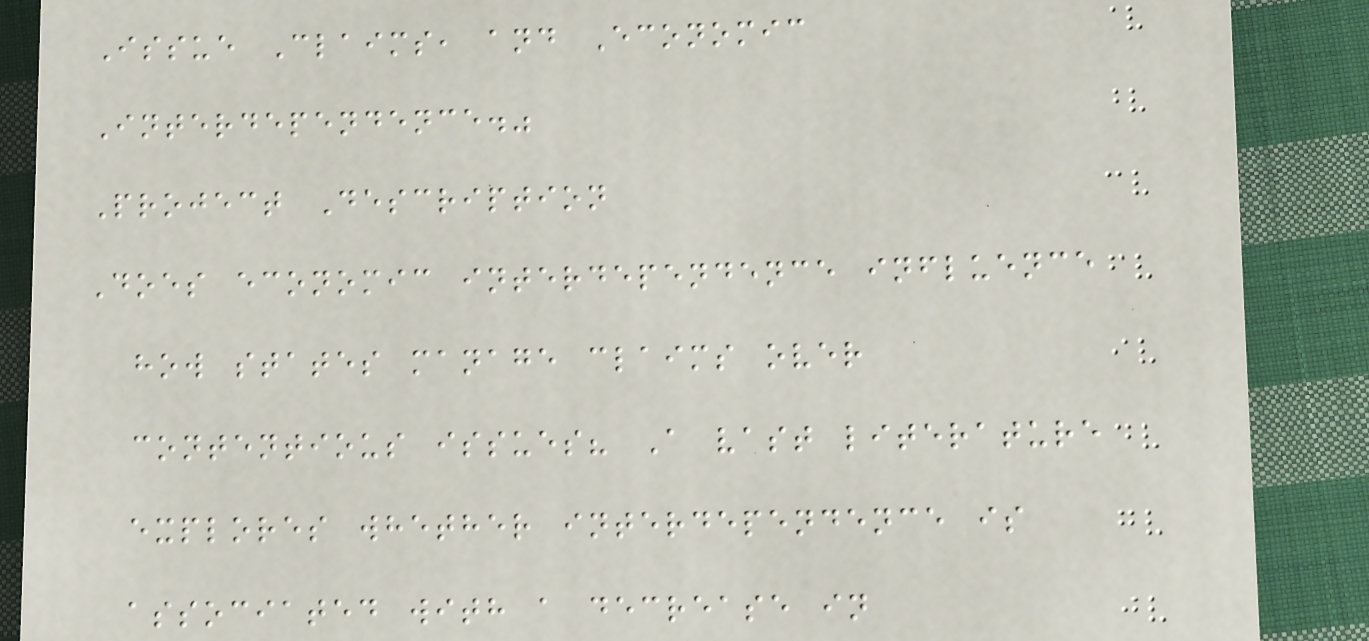Issue Claims, and Economic
Interdependence."
Project Description
Does economic interdependence influence
how states manage claims over
contentious issues? A vast literature
explores whether interdependence is
associated with a decrease in
